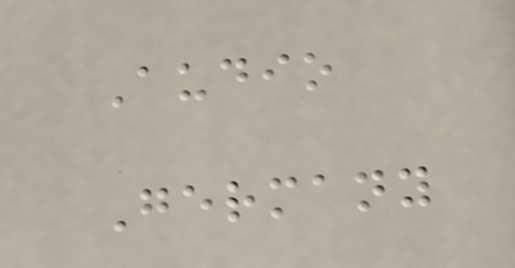Audio
Germany
